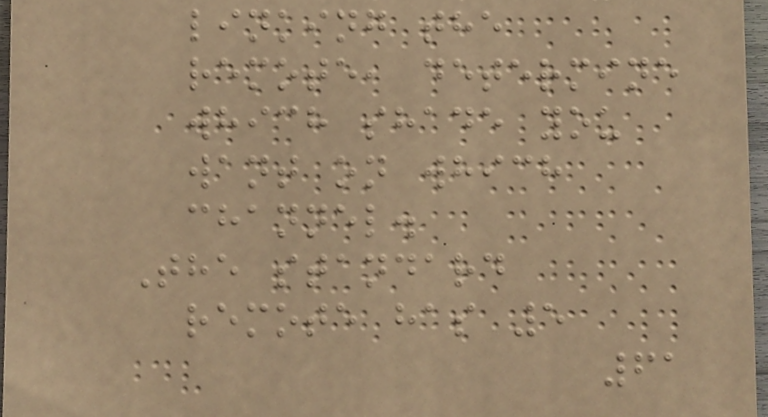linking the
remote, determine
which shade you
want on which
channel.
The standard
remote has 5
61
